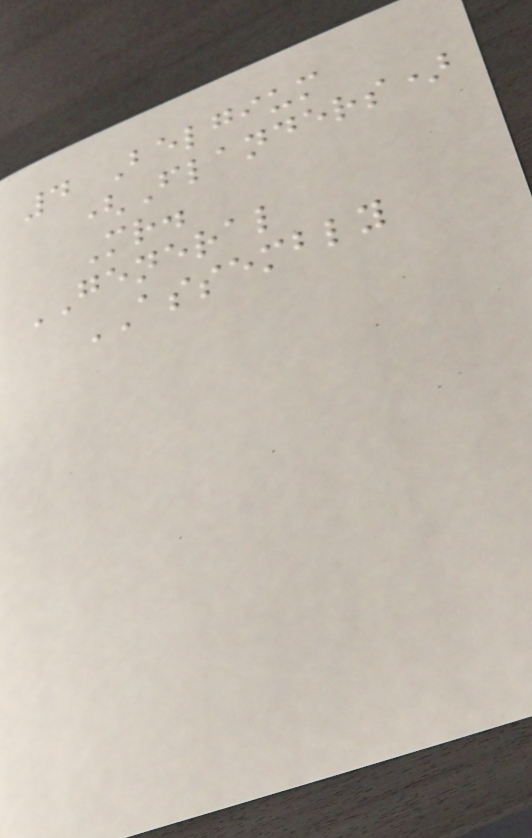4 Belgium
(Flanders)
Mr.
GENERAL
ASSEMBLY
